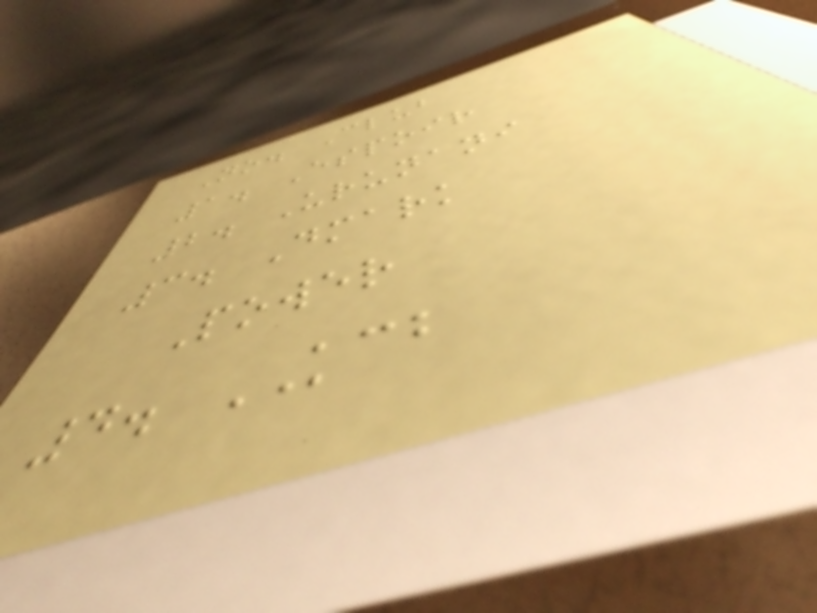No. Club
1. Espoir
2. Urunani
3. Dmark
Power
4. KCB
